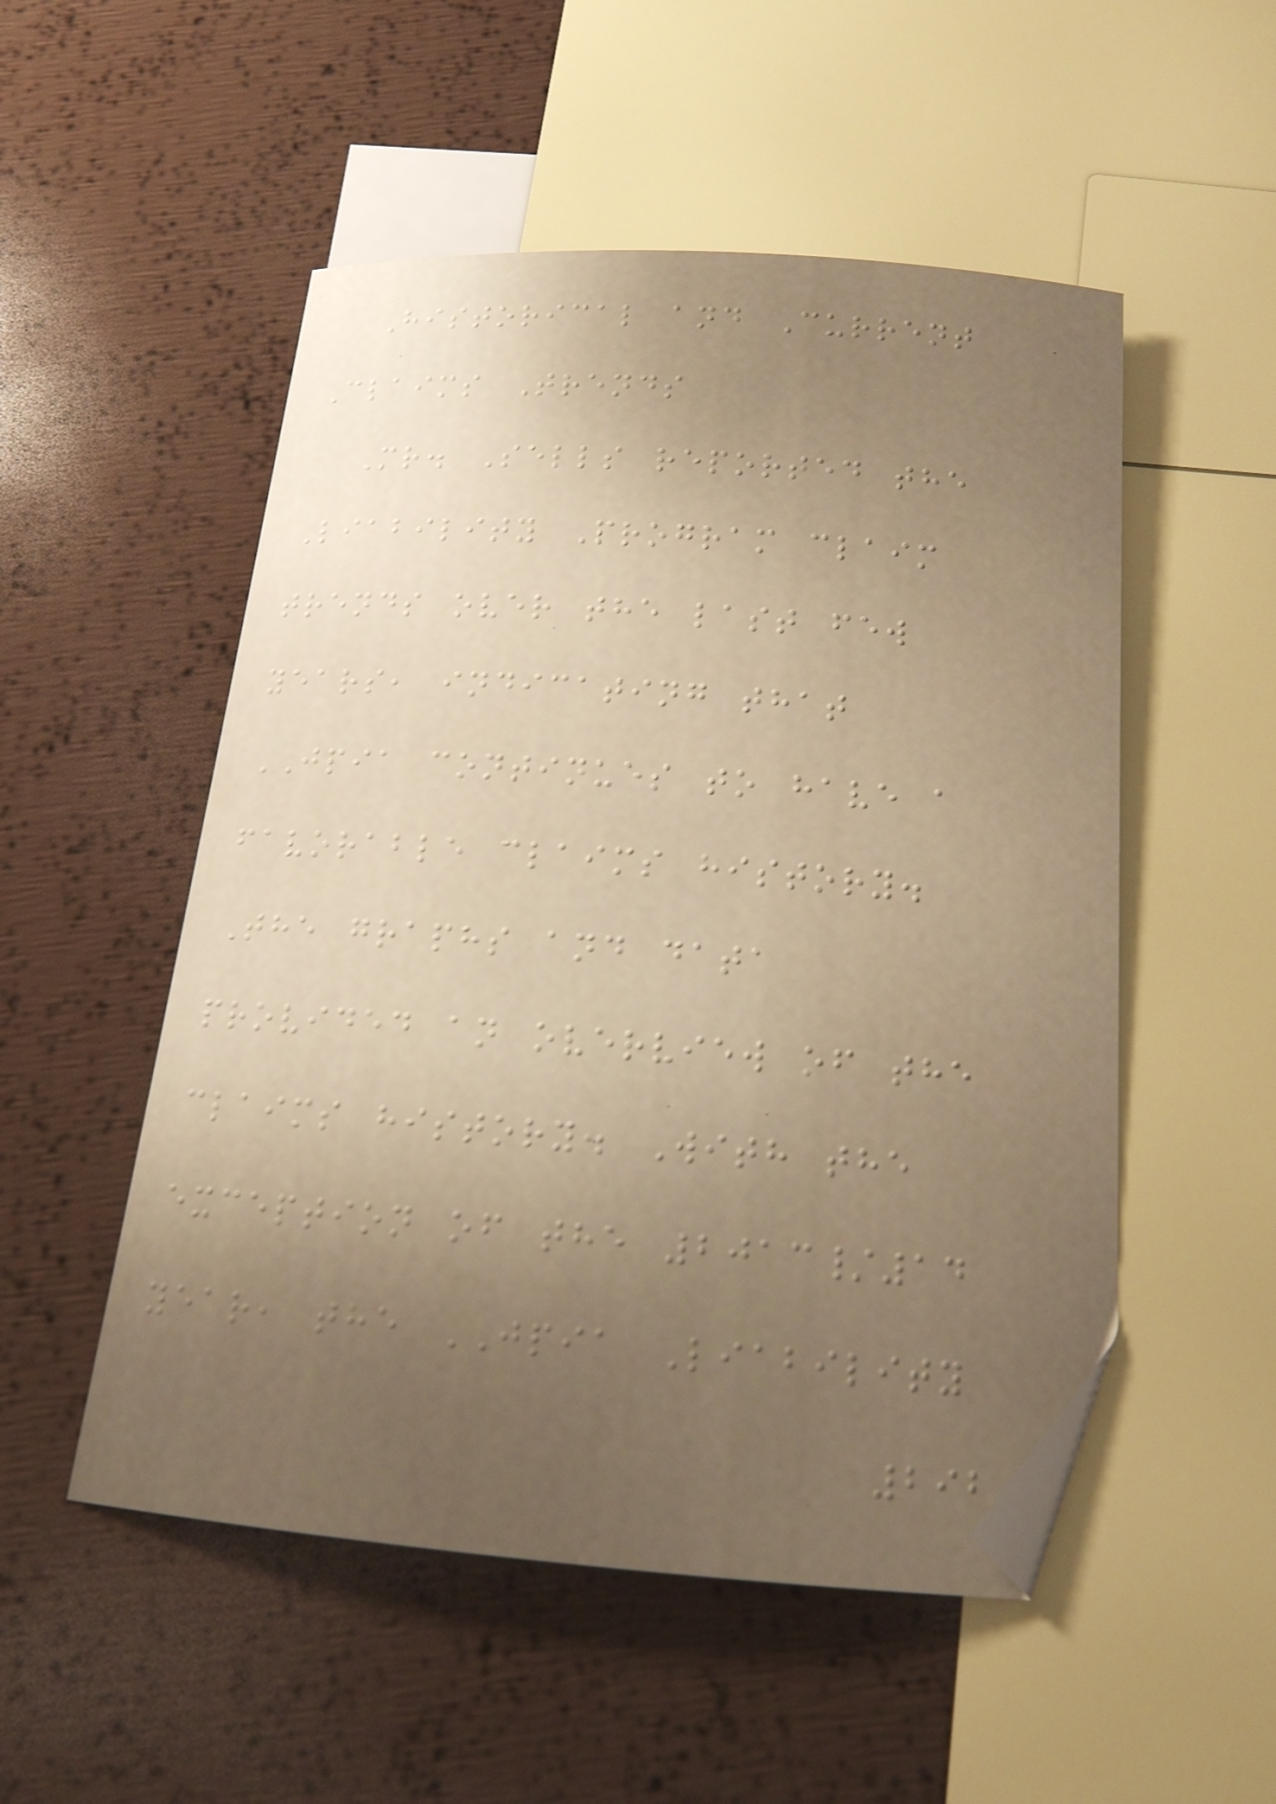Historical and Current
Claims Trends
Mr. Sells reported the
Liability Program claim
trends over the last few
years, indicating that
JPIA continues to have a
favorable claims history.
The graphs and data
provided an overview of the
claims history. With the
exception of the 2013/14
year, the JPIA Liability
292
